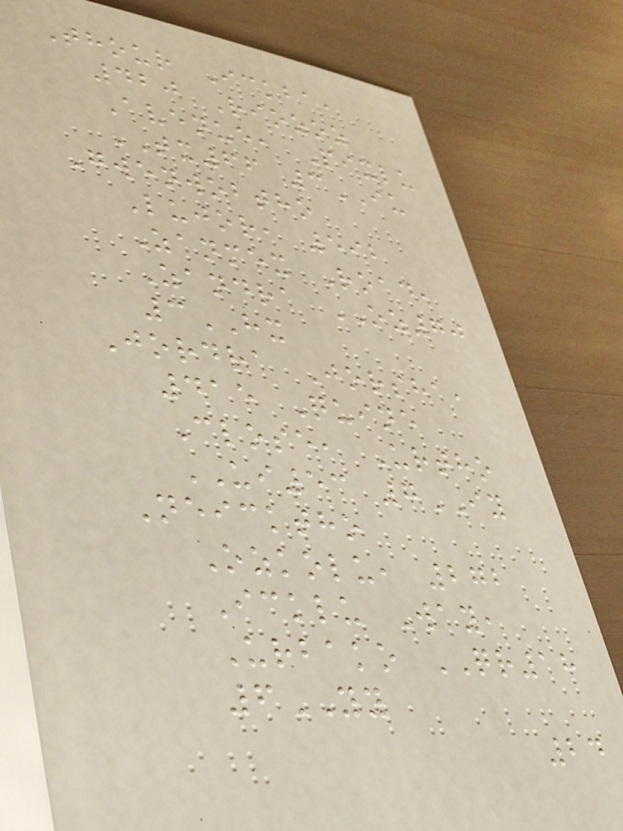Thour Ickba,
420 Riozoz
Avenue, Pixlu
TX66 3IU
Gwenwobtho
Lujor, 592
Zanmex Road,
Zandra OZ70
3HX
Jordra Jorsha,
415 Quine
Close, Urtho
UI53 7IY
Neicktho
Ozkolu, 272
Icklu Way,
Urbako QR18
6YY
24
